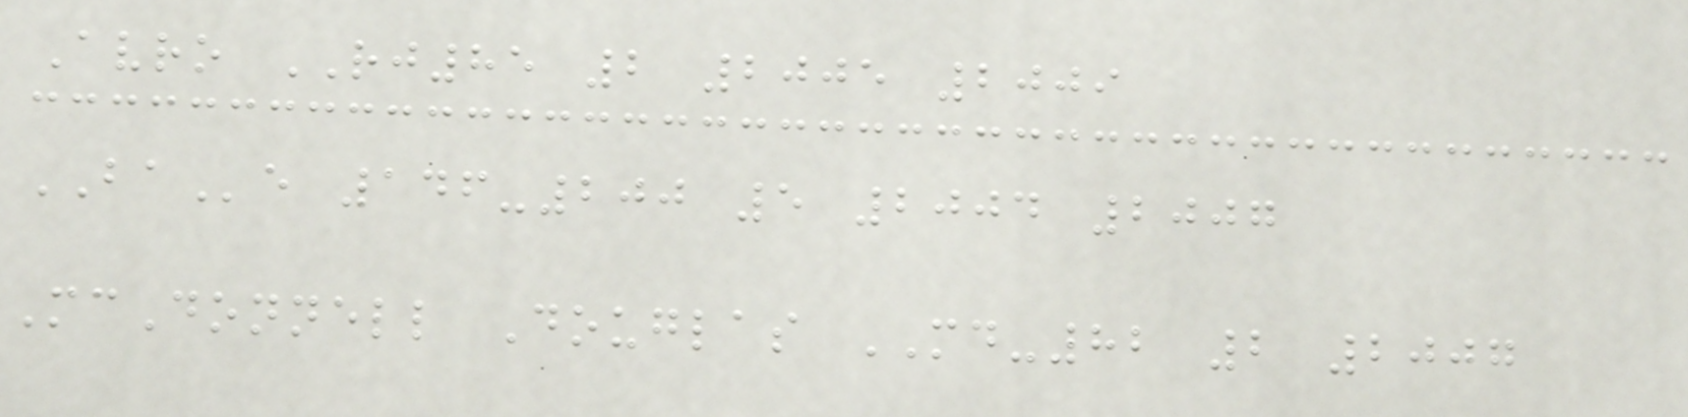Avro RJ85 2 2005 2009
BAe 146-200 5 2004 2007
McDonnell Douglas MD-82 2 2007
